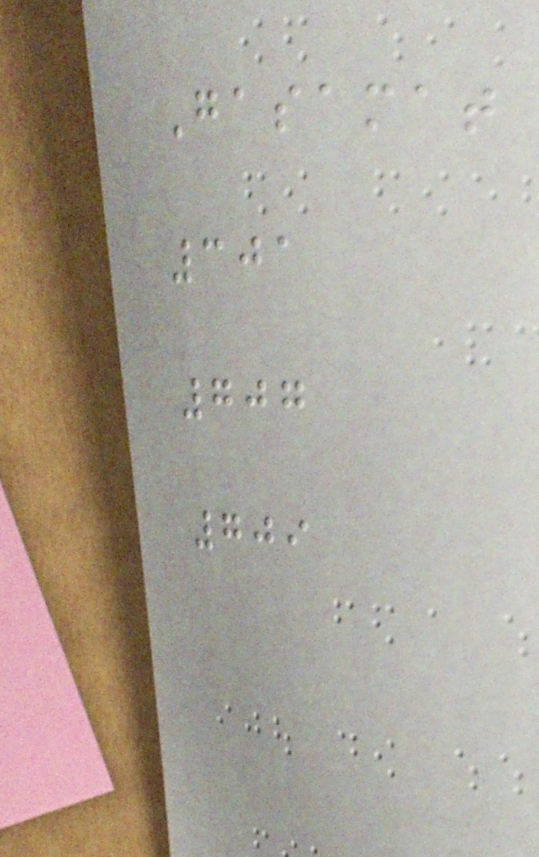Gasamat
301
707
709
